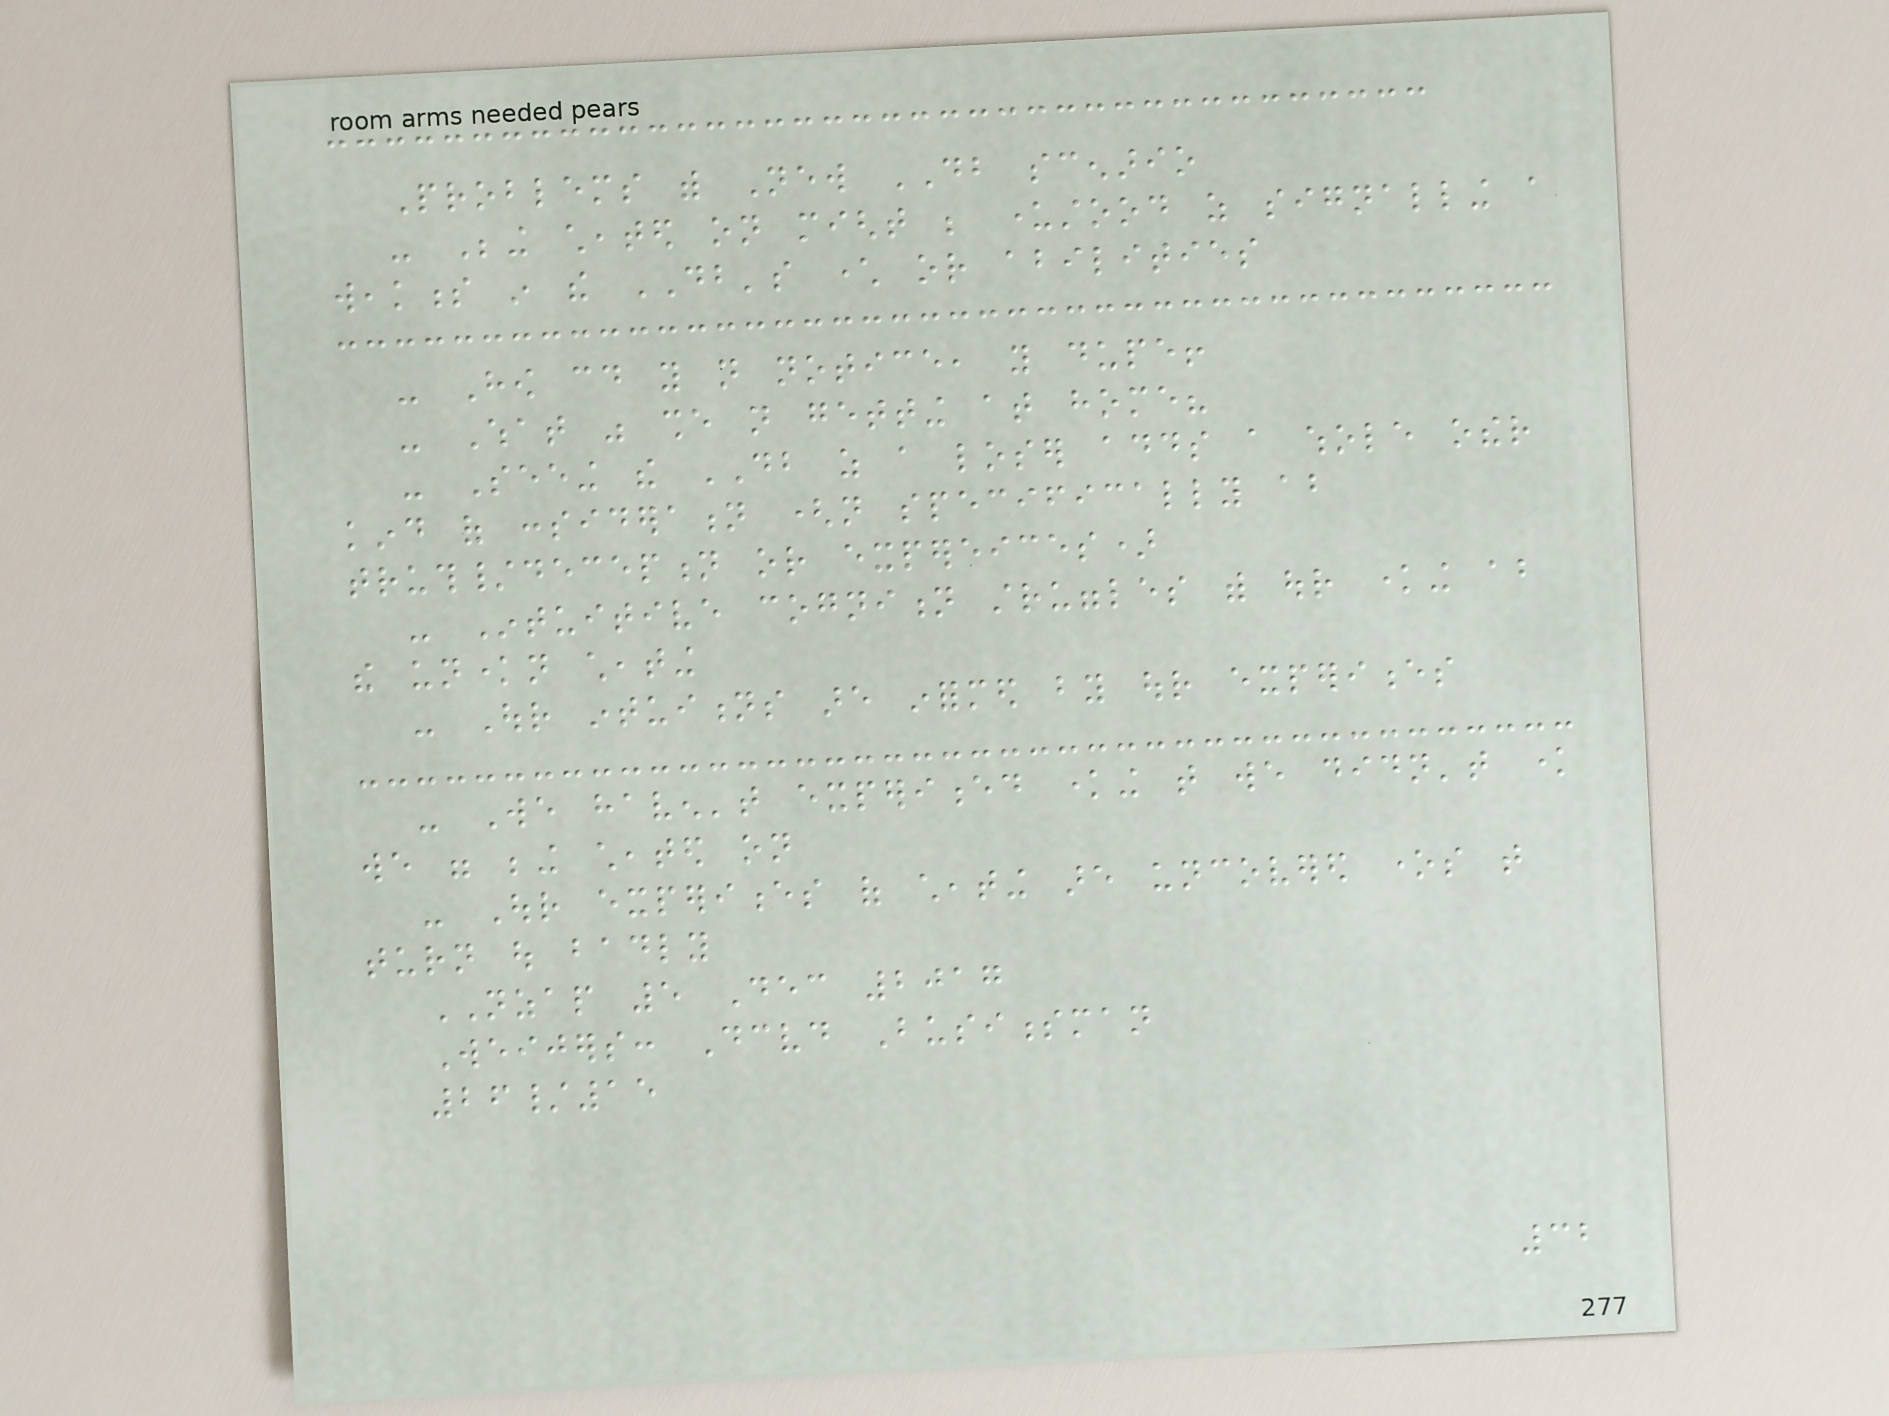Problems with New DB scenario
- Being cheated on might be understood as signalling a
weakness in the DB's character or abilities
- How could you not notice, you dupe!
- What was she not getting at home?
- Seeing the DB as a loser adds a whole other
kind of consideration (not specifically about
truth/deception or expereices)
- Intuitive cognition struggles with our knowing about
the unknown cheating
- Our intuitions are informed by our experiences
- We haven't experienced knowing that we didn't know
we were being cheated on
- Our experiences of cheating are uncovered ones that
turn out badly
NZAP 5 Dec 2017
Weijers: Deceived Businessman
26/15
32
